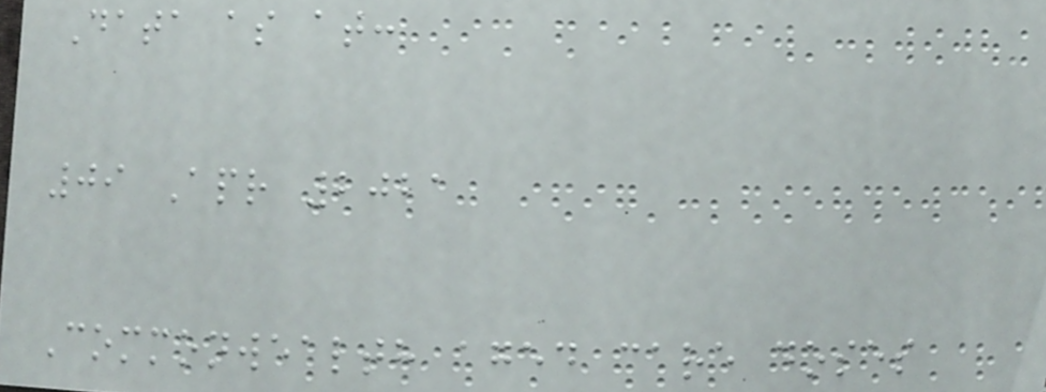Data as at:
09 Apr 2021
Commonwealth aged care doses
